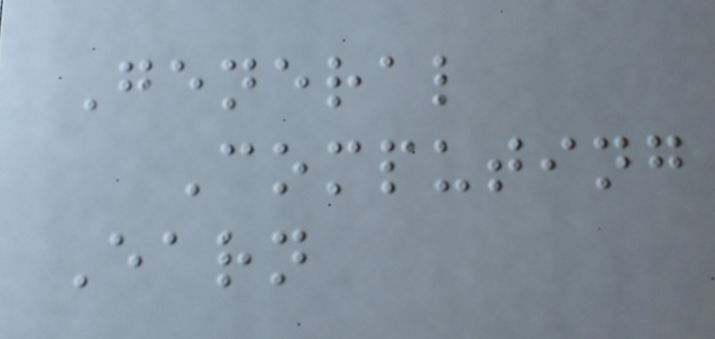General
Computing
Earn
